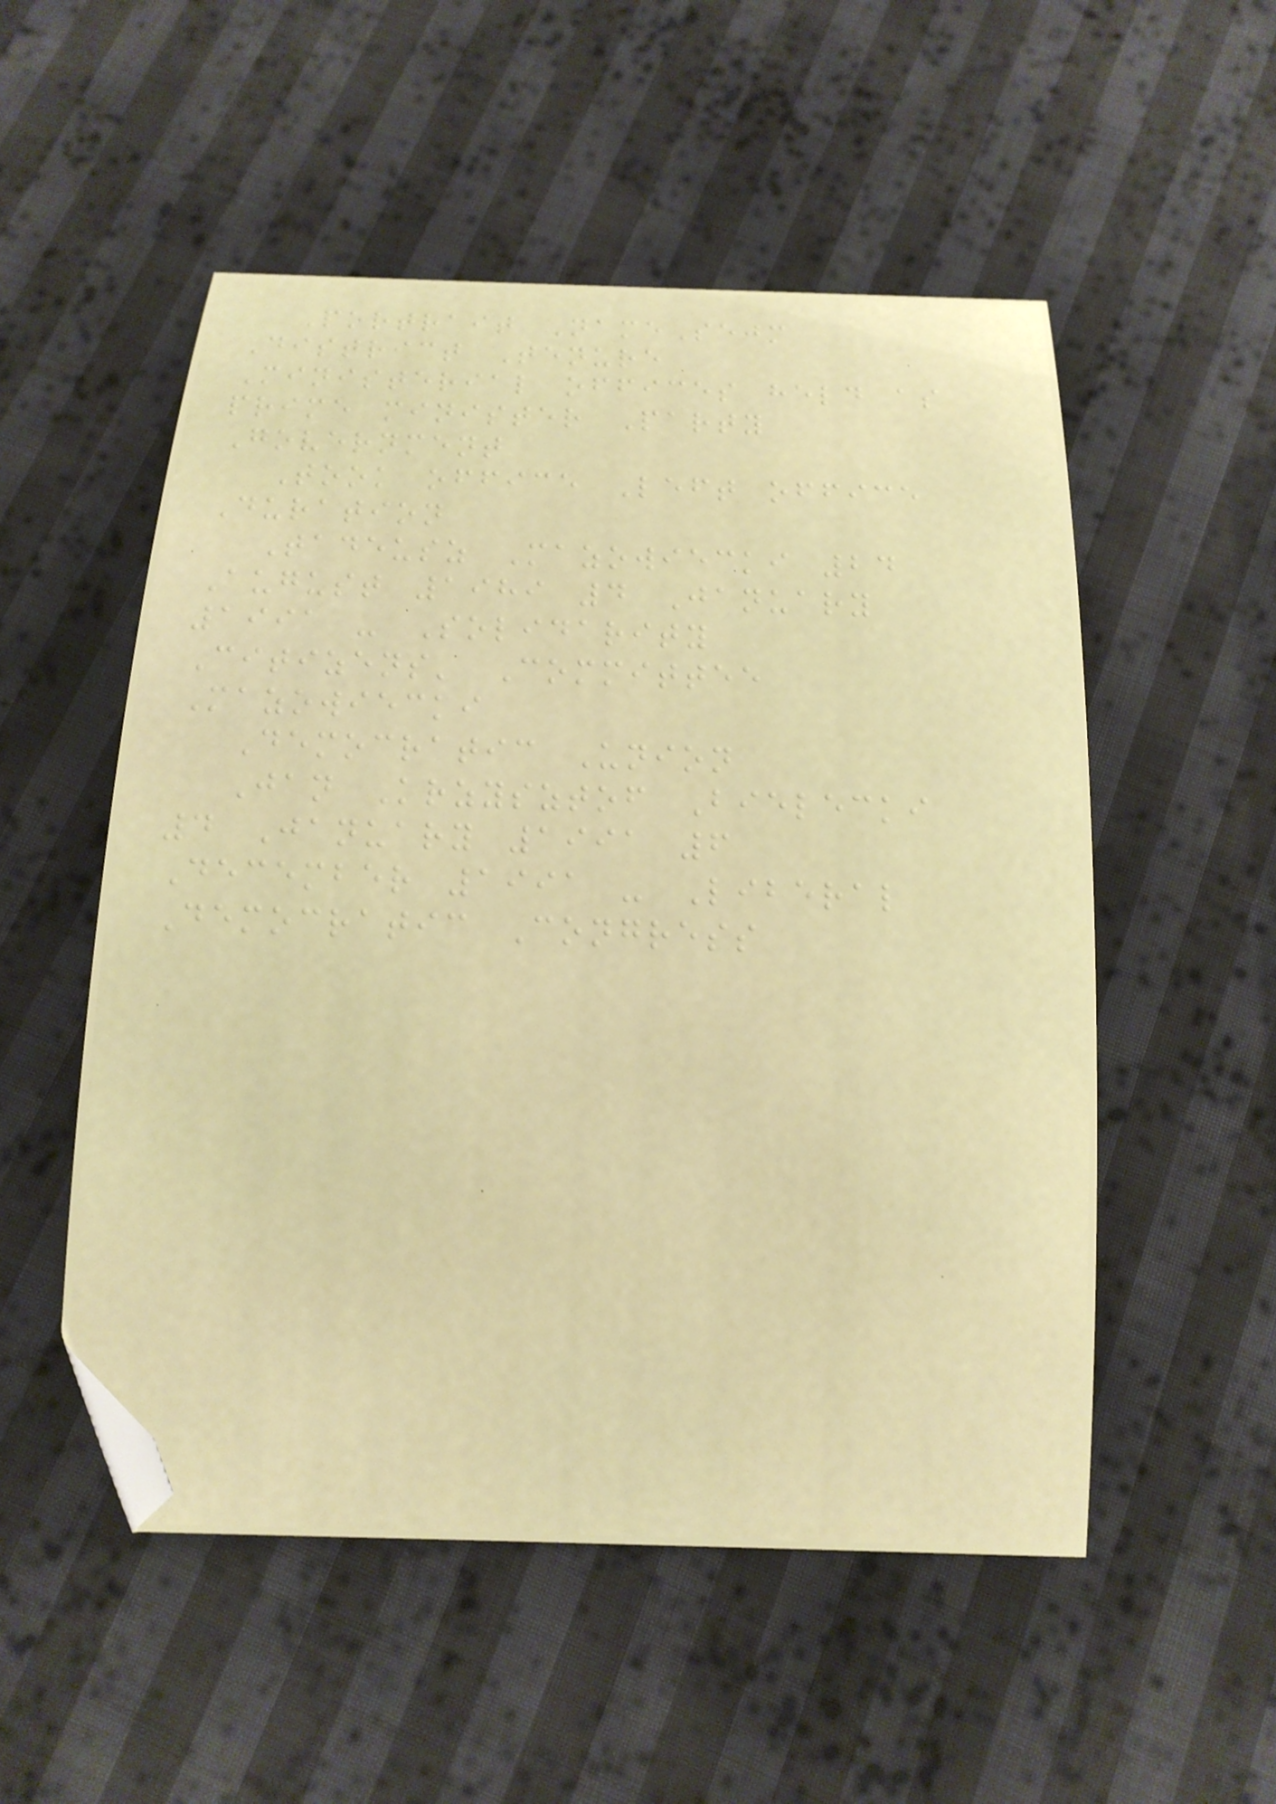Portrait NameSejm
District Tenure
Ministerial offices held as
prime minister Party
Government
Took office Left office
Duration
Tadeusz Mazowiecki 24
August 1989 4 January
1991 - Solidarity
Citizens' Committee
Mazowiecki
Democratic Union
Jan Krzysztof Bielecki
4 January 1991 6
December 1991 - Liberal
Democratic Congress
